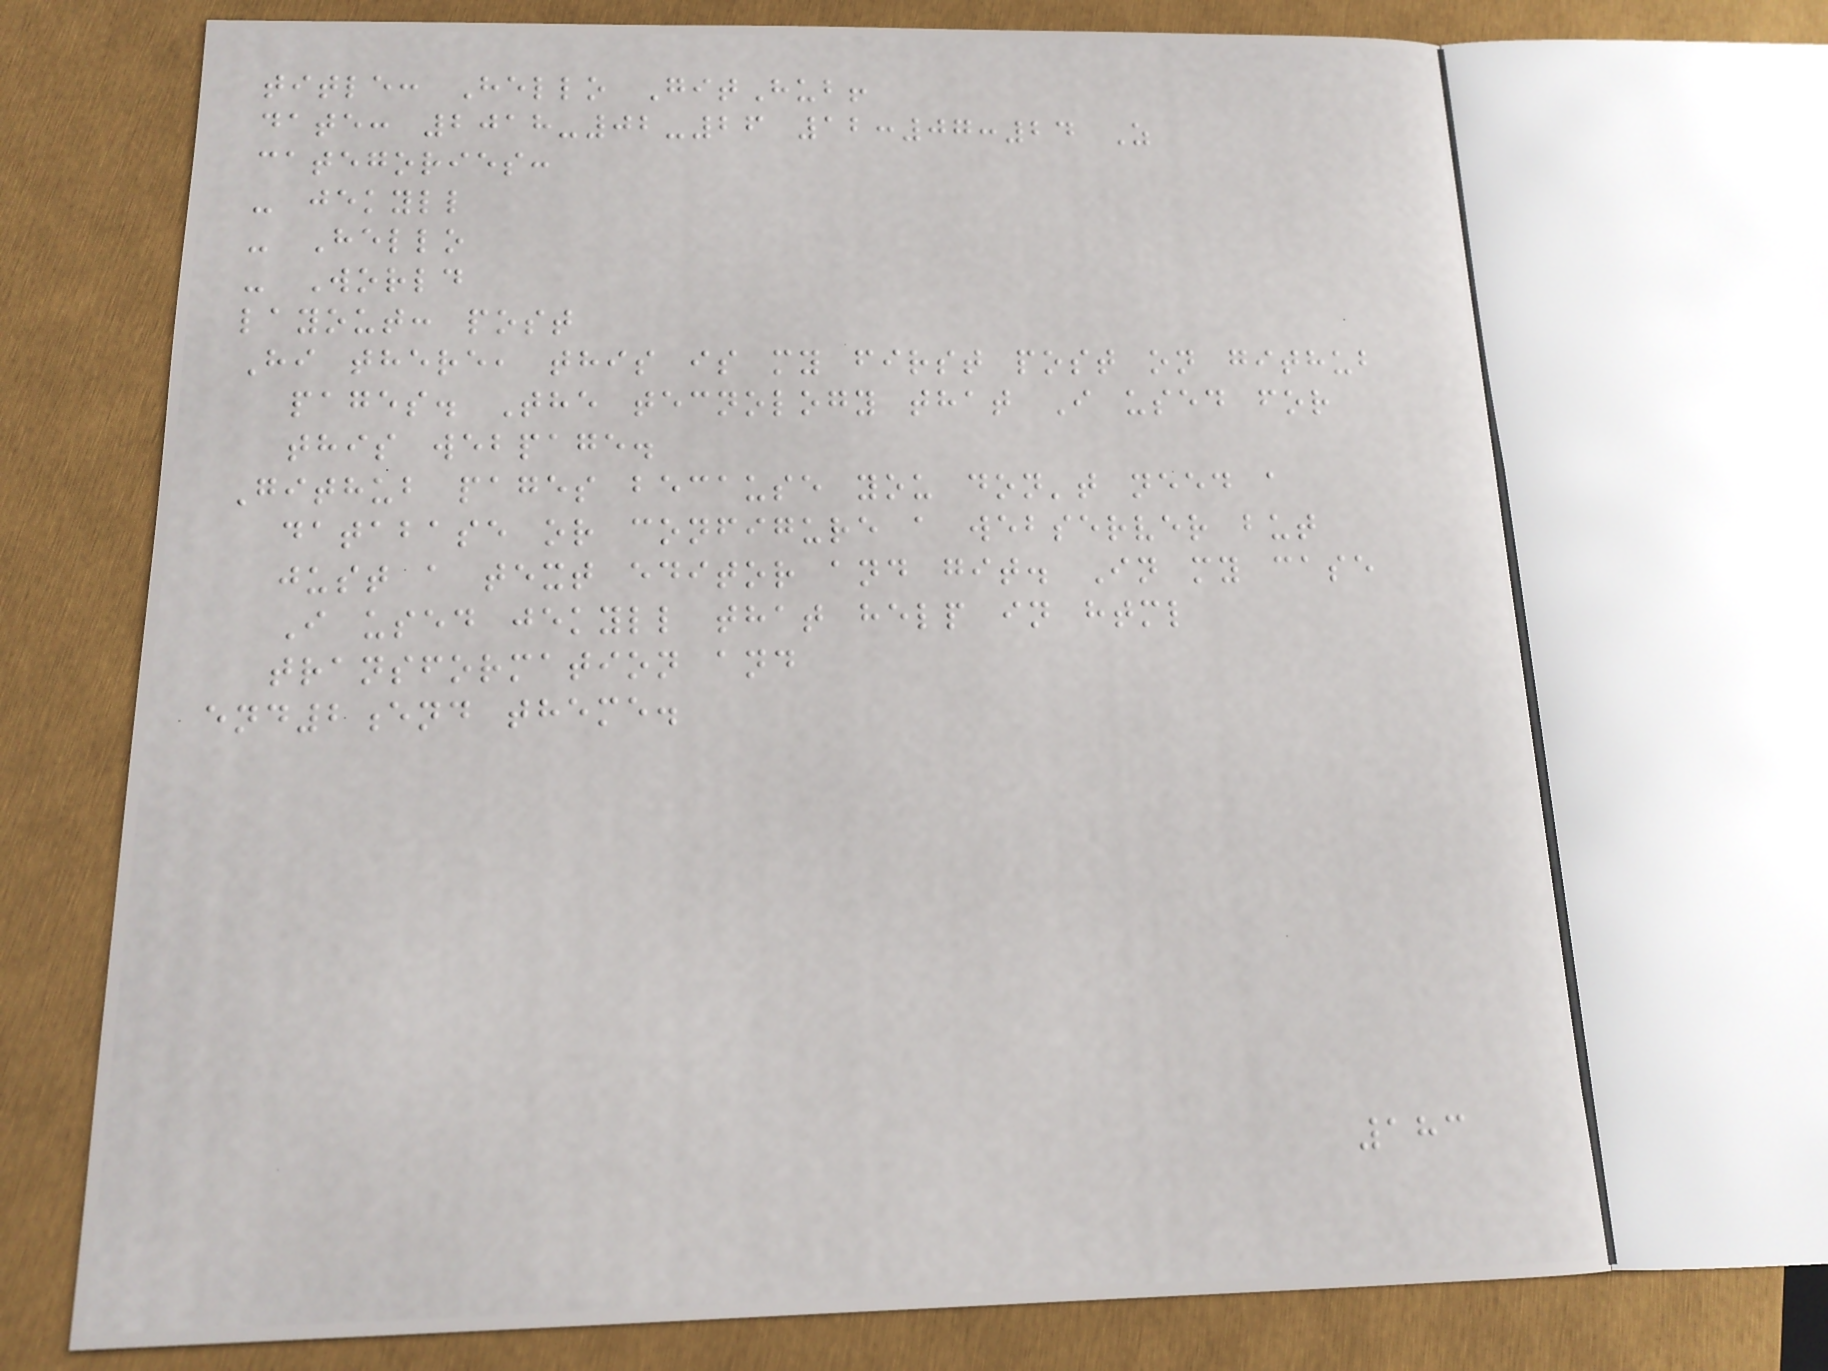title: Hello GitHub!
date: 2018-02-26 12:07:24 Z
categories:
- jekyll
- Hello
- World
layout: post
Hi there, this is my first post on github
pages. The tecnology that I used for
this webpage.
Github pages because you don't need a
database or configure a webserver but
just a text editor and git. In my case
I used jekyll that help in html
transformation and
end2end theme.
183
